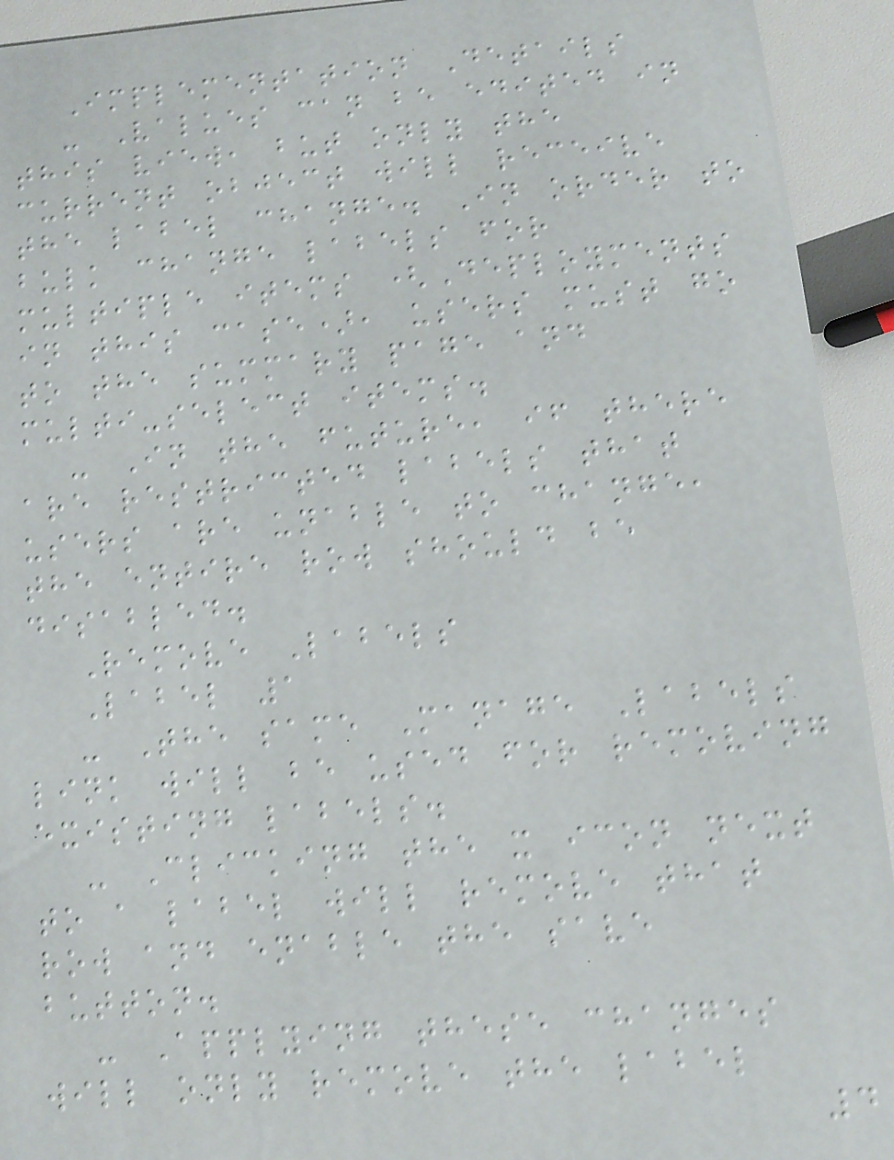Implementation Details
- Values can be edited in
this view, but only the
current object will receive
the label change. In order to
bulk change labels for
multiple items (Deployments
in this case), users must go
to the summary page and
multi-select items.
- In the future, if there
are restricted labels that
users are unable to change,
the entire row should be
disabled.
Remove Labels
Label 1
- The same Manage Labels
link will be used for removing
existing labels.
- Clicking the x icon next
to a label will remove that
row and enable the save
button.
- Applying these changes
will only remove the label
4
